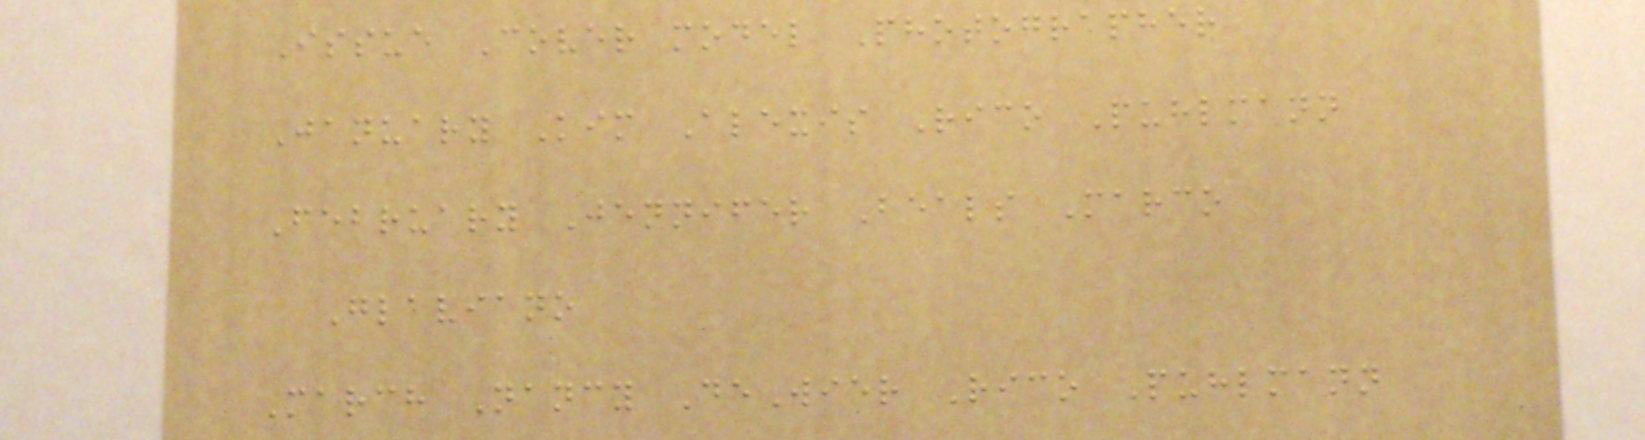Issue Cover model Photographer
January Kim Alexis Rico Puhlmann
February Jennifer Beals Marco
Glaviano
March Nancy DeWier Rico Puhlmann
